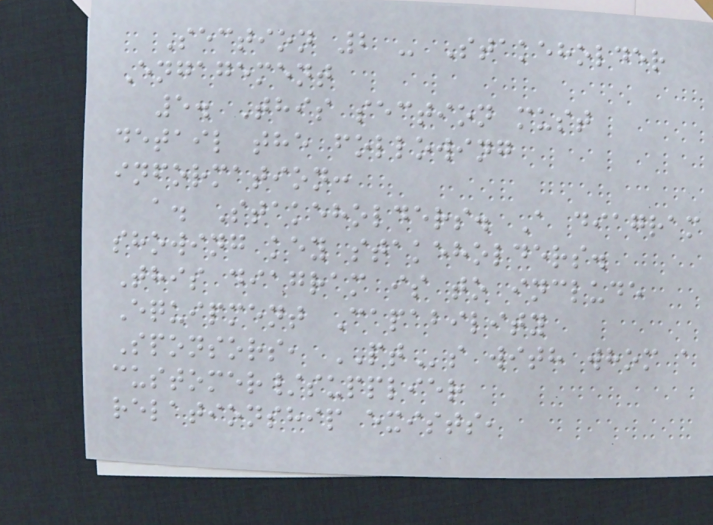Section 2 - Stakeholder
Engagement
5. This section must
detail the following
information:
a. Stakeholders. A diagram
showing key stakeholders.
This diagram is to include
Equipment Capability
Sponsors, PTs with whom a
customer/supplier
relationship exists,
